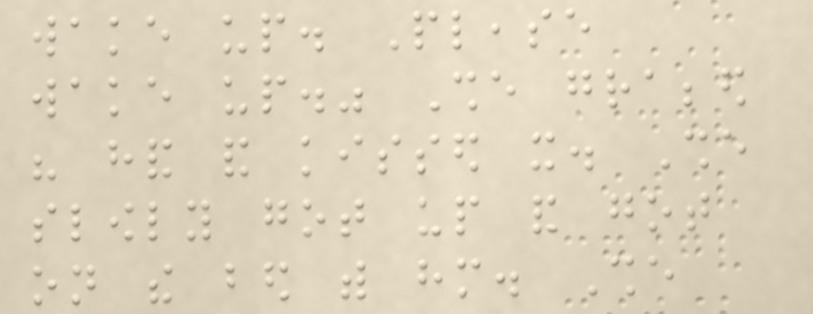wake up. Please
wake up." She grabbed
his hand and kissed it. She
slowly got up and got
on the bed with him. She
